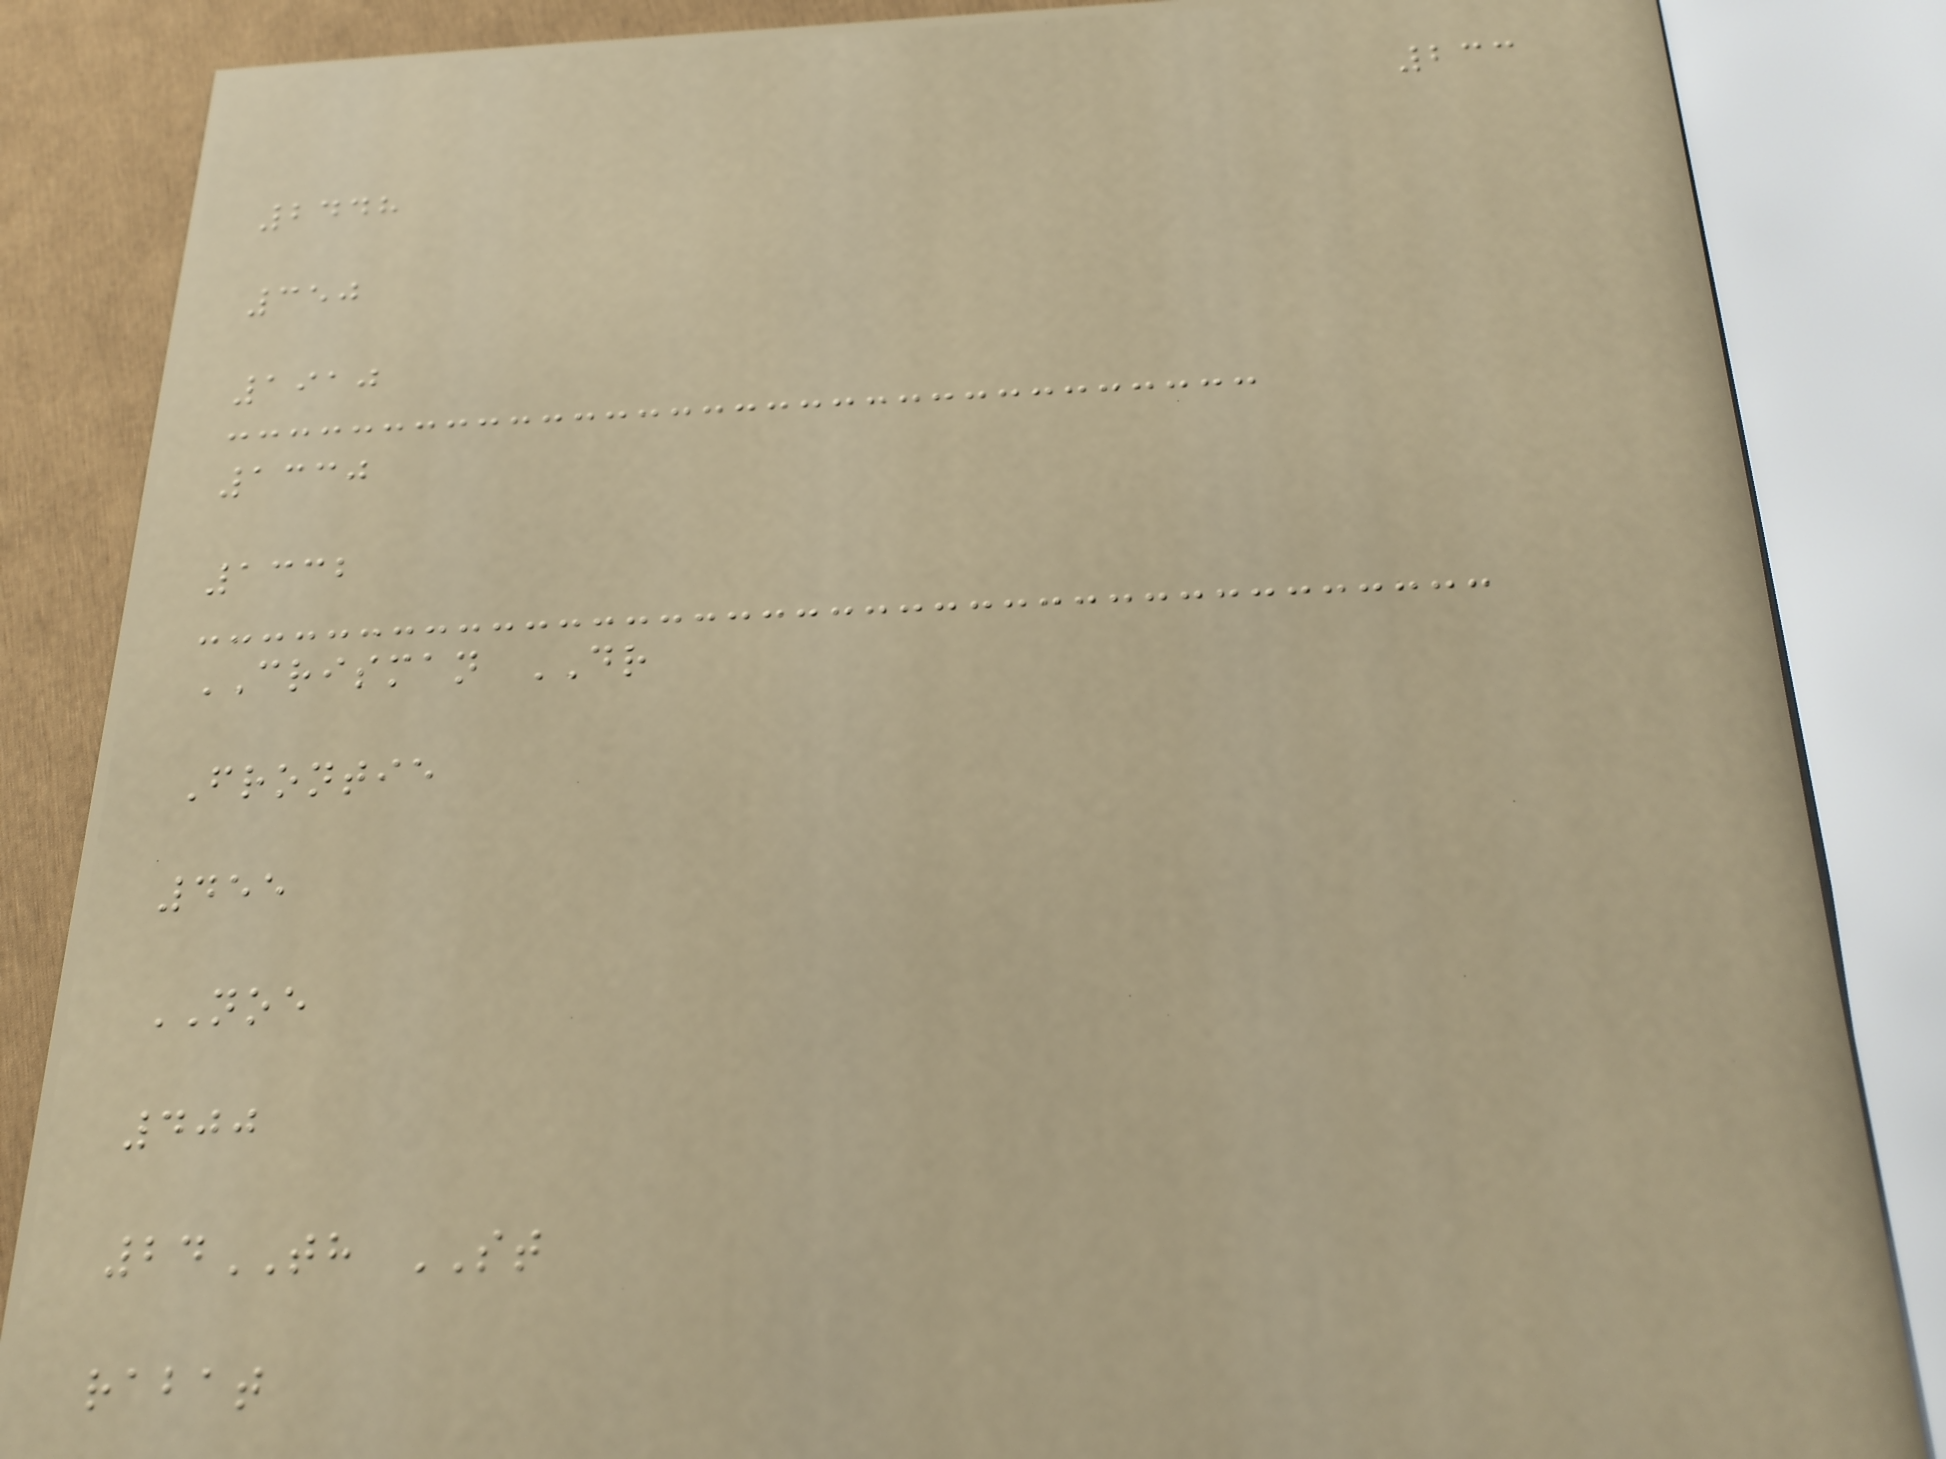233
2448
350
1910
1330
1332
CRISMAN DR
Frontie
455
NOE
400
24TH ST
rabat
